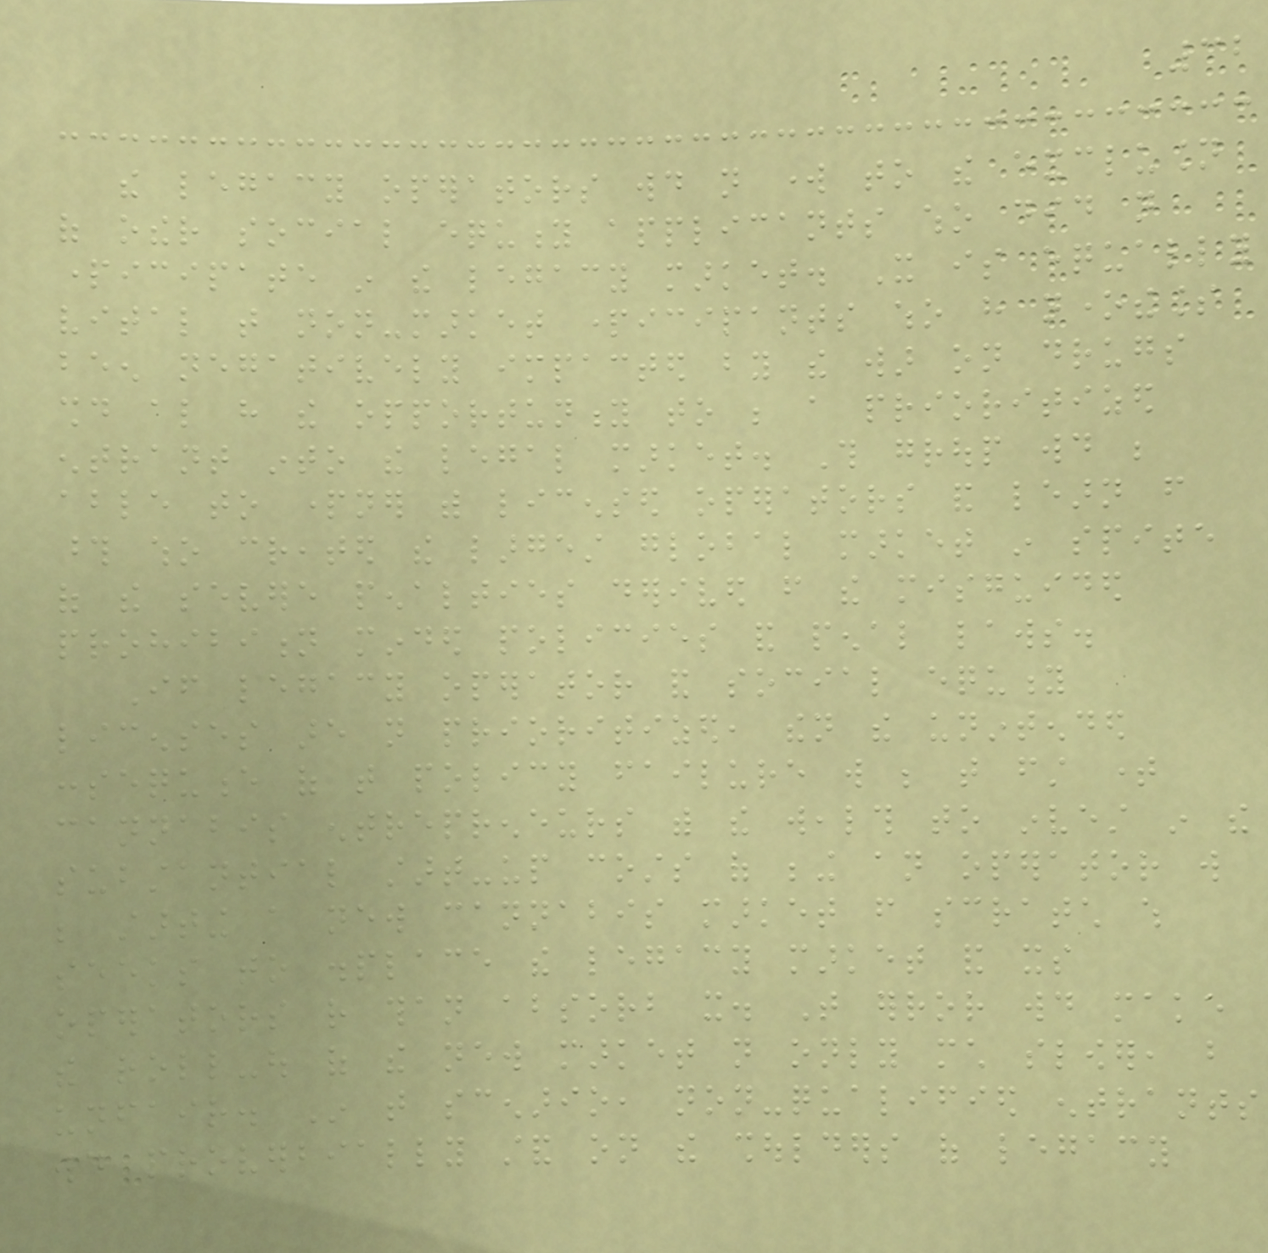32
the legacy operators would not work to the exclusion
of other social equity applicants who did not
participate in the legacy market. It is equally
vital that non-market participants who have nonetheless
been negatively impacted by the war on drugs
should also have the opportunity to be a prioritized
entrant into the legal market. This group would be
able to partner with licensed operators and learn from
those who created the largest global market in spite
of the severe penalties derived from the misguided
prohibition minded policies and penal laws.
If legacy operator and social equity
licenses are not prioritized, then the unintended
consequence of that policy failure will be that first time
cannabis entrepreneurs with the wealth to invest in the
substantial start-up costs of being an operator will
be starting a new cannabis market from scratch which
seeks to displace the legacy market and its
operators rather than absorb it. That error would make
the roll-out of the new market not only much slower, but
unfair. In that scenario, non-qualified entrants
would proverbially stand on the shoulders of legacy
